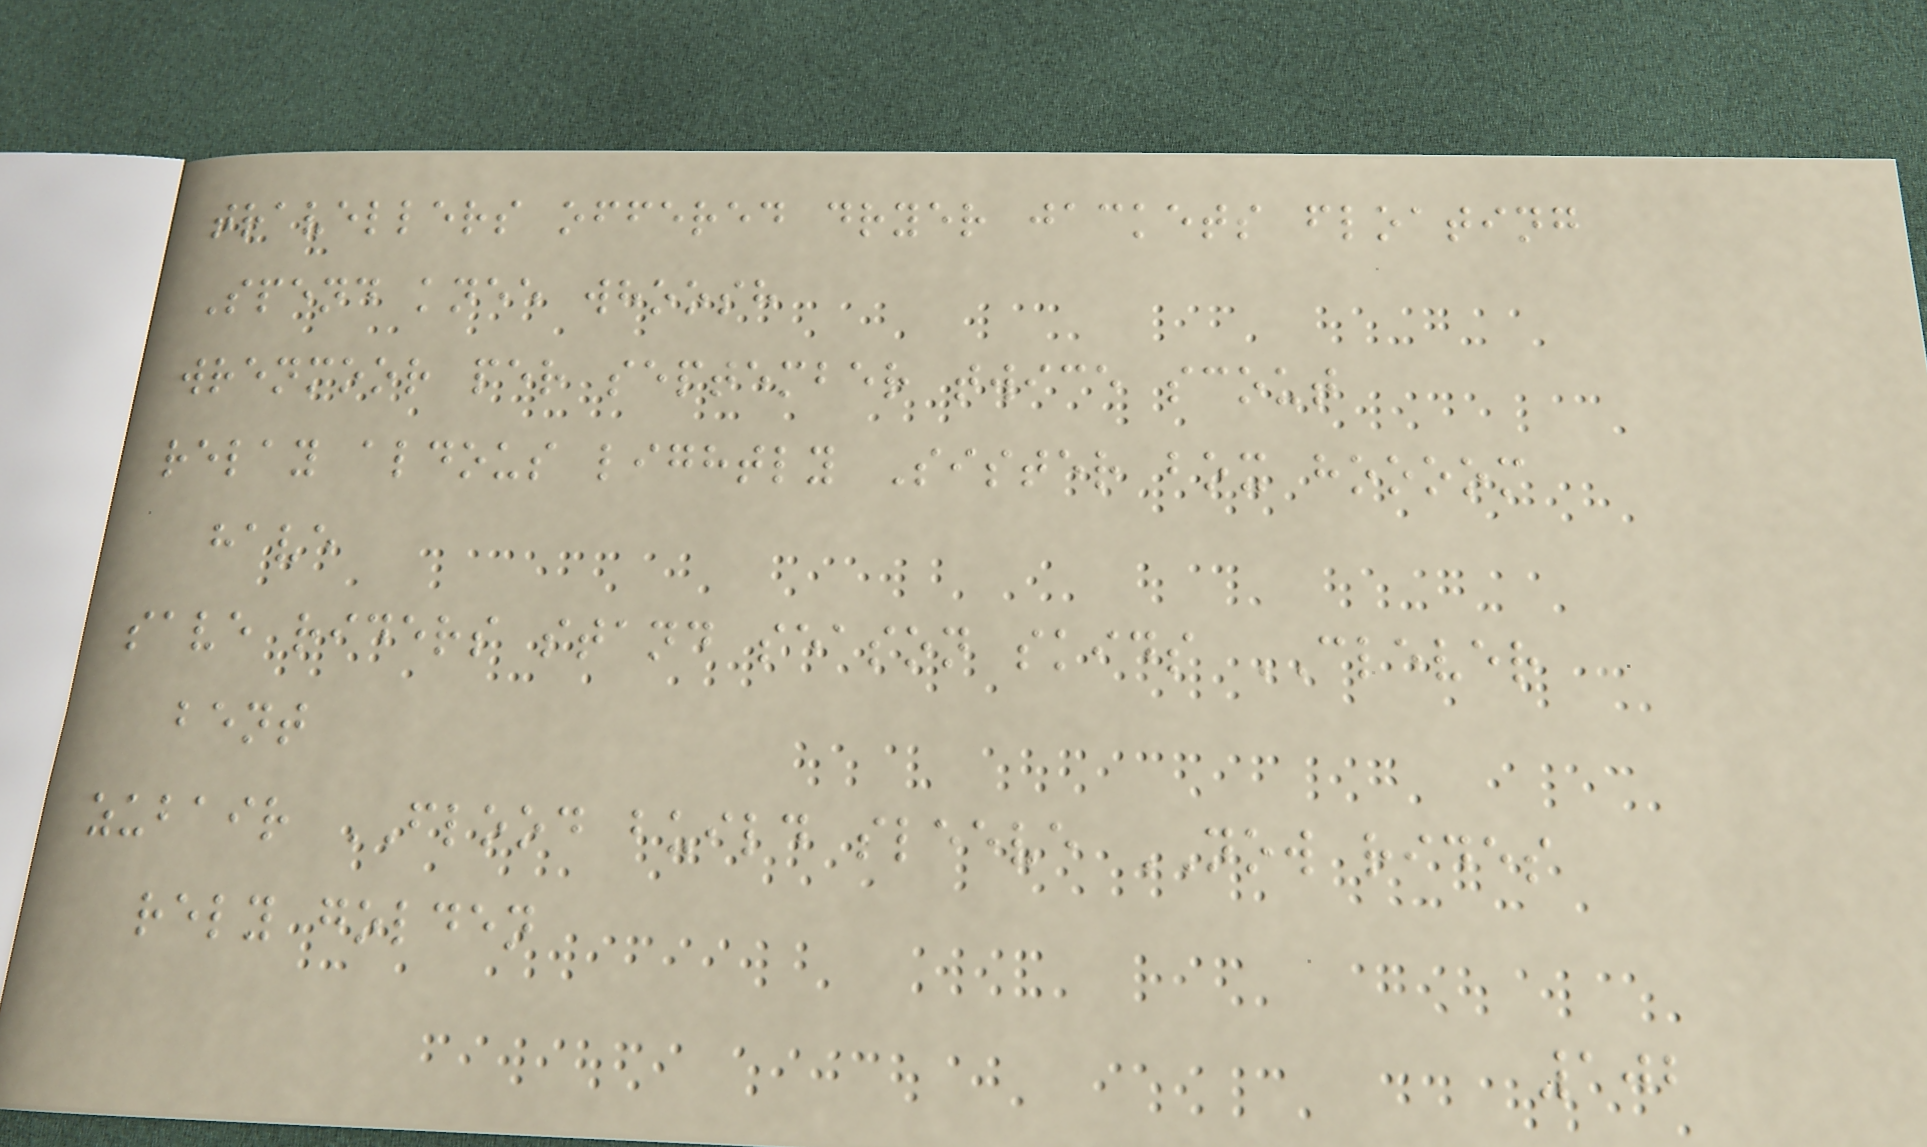travellers offered dryer jackets floating
Spend knee whoosh
wrenmoor per september twice scout
relay aldous lightly Sister box hoooom
have
save riders stand season skids CLEVER
bent
zubair FLOOD build sleeve NOW rides
rely golden
102
